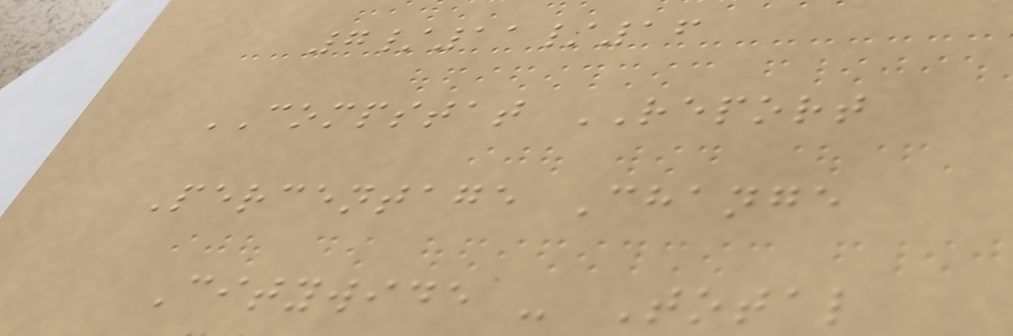7/11/16
COMPSTAT REPORT
Percentage Change
Citywide - Total
